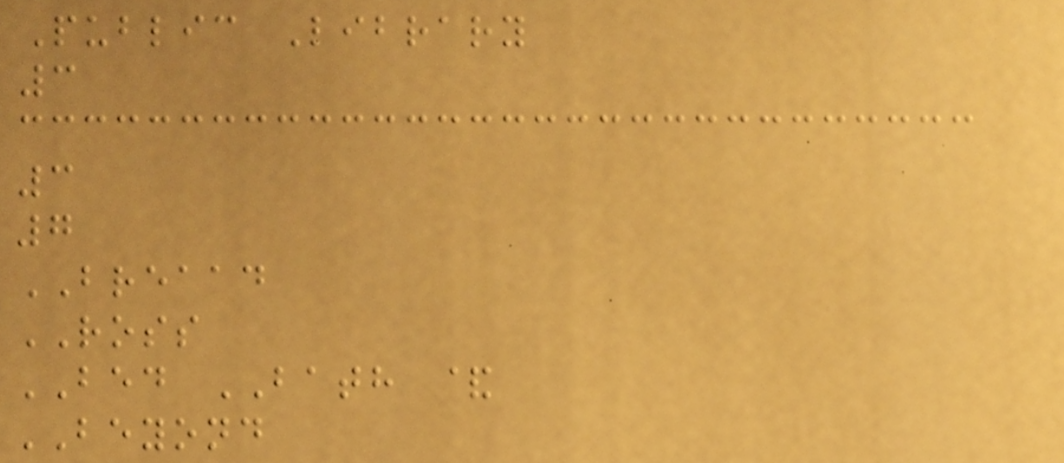Public Library
3
3
7
BREAAD
ROSS
BED BATH &
BEYOND
